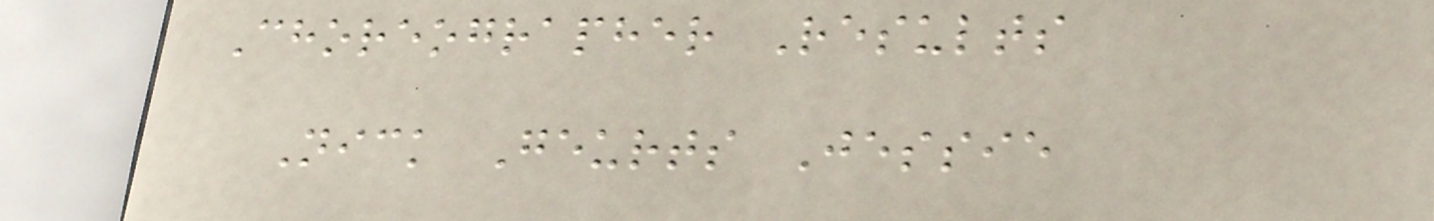Choreographer Results
Nick Geurts Jessie
